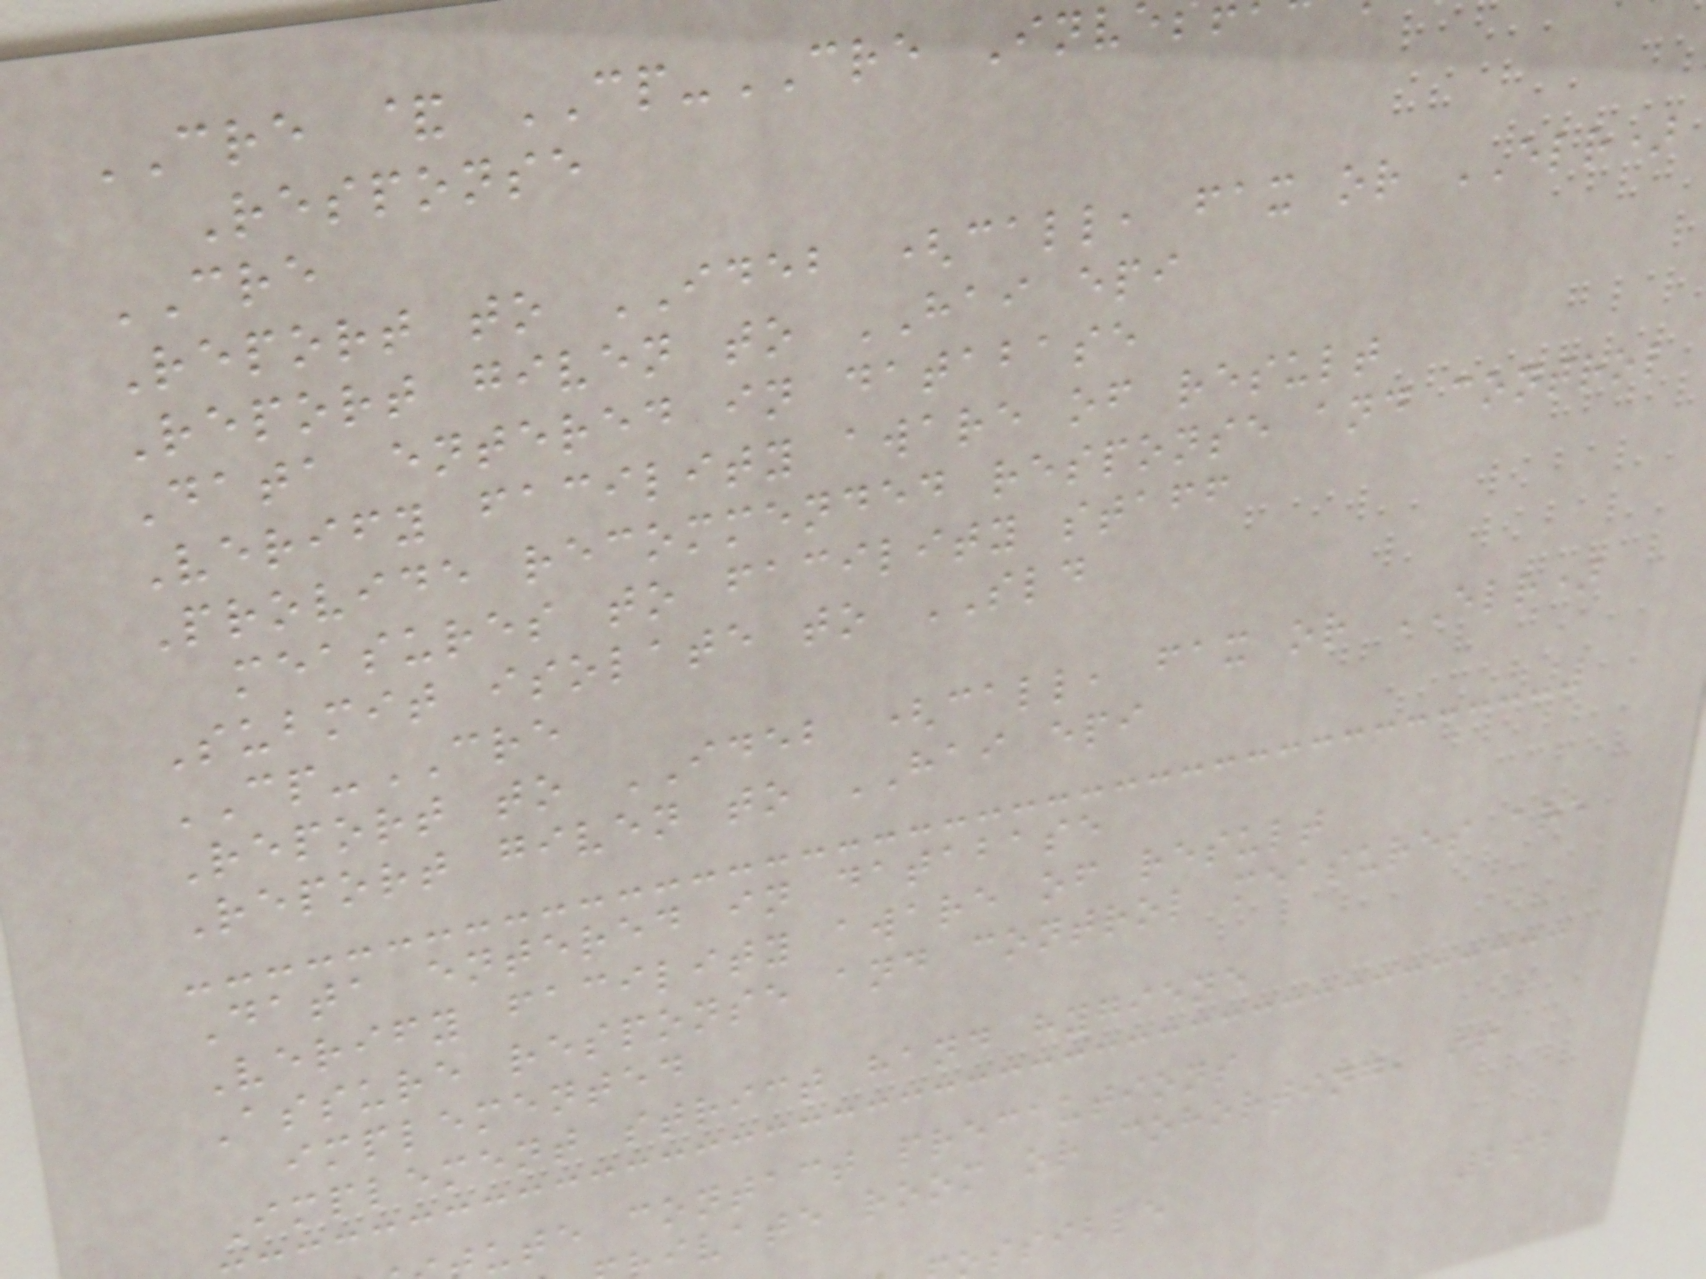CRE & CP-CRE Inv
Response
CRE
Report to IDEB (call, fax or ELR)
Report given to HAI epi
Data entered in database
Verify facility aware of result
Provide recommended response and control
measures to facility staff
Submit isolate to SLD
CP-CRE
Report to IDEB (call, fax or ELR)
Report given to HAI epi
Data entered in database
Verify facility aware of result
Assure response and control measures are
implemented
Implement strict hand hygiene
ute contact precautions
ivate room or cohorting, if
262
